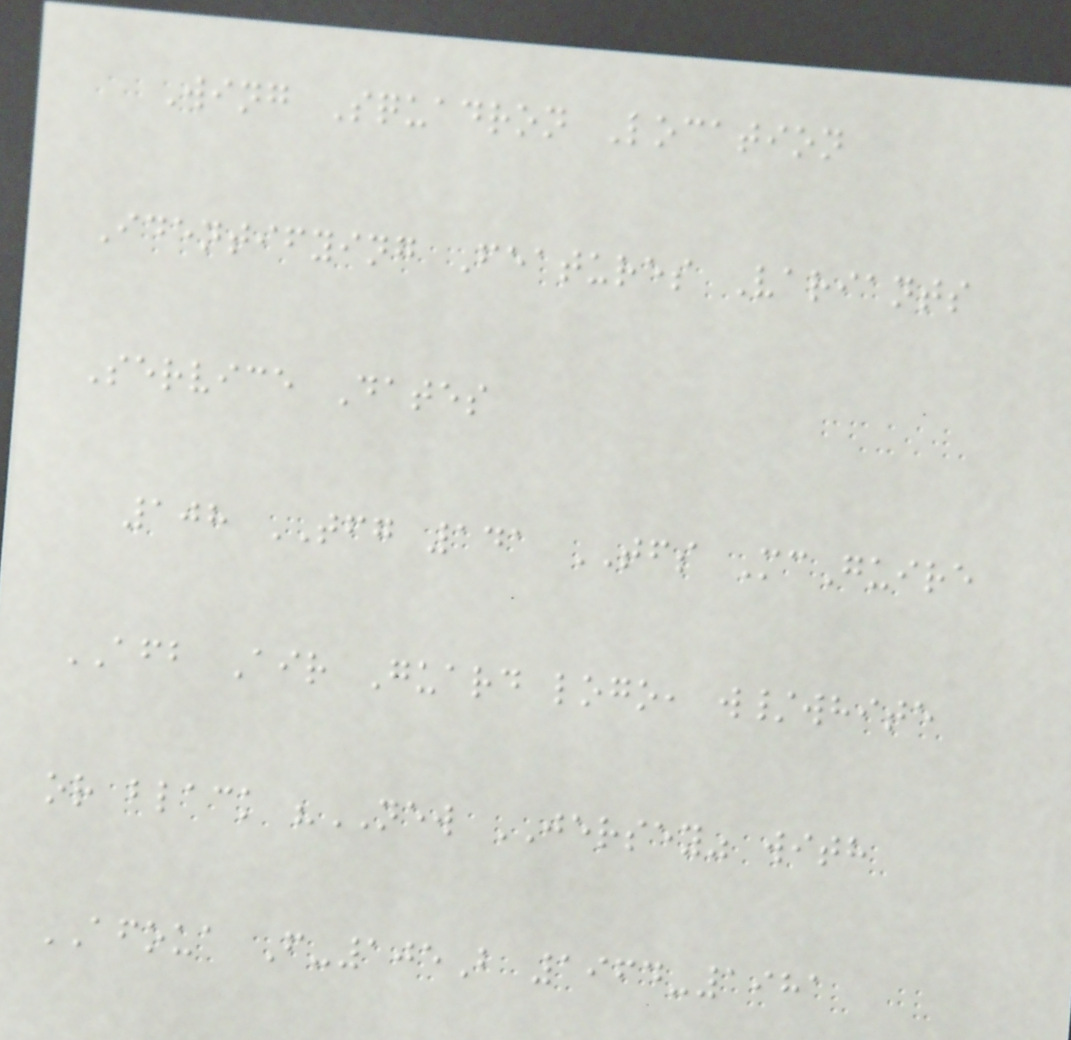Wing Squadron Location
Identifying Features Variants
Service Dates
108 TFG 141 TFS McGuire
AFB Air Guard logo, w/white
or black "NEW JERSEY" with
AFOUA F-105B 1964-1981
